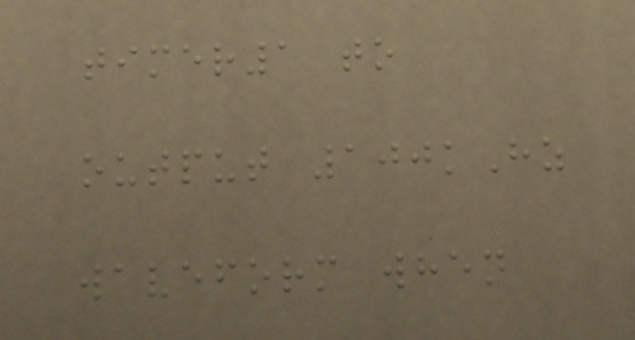timer1 to
output 100kHz
waveform when
